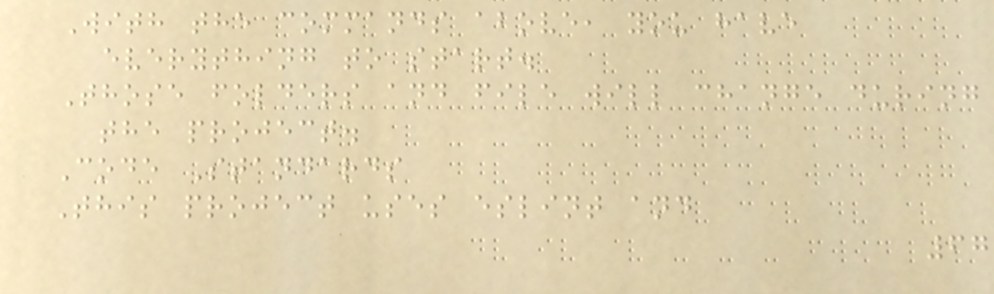With the commands above, you have
everything to start.
Those folders and file will change during
the project.
Code Standards
This project uses eslint and
67
